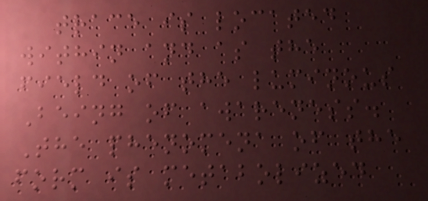trace is located
within and as the
field of the luminous
Being of awareness.
The phenomena of the
form is metabolized
